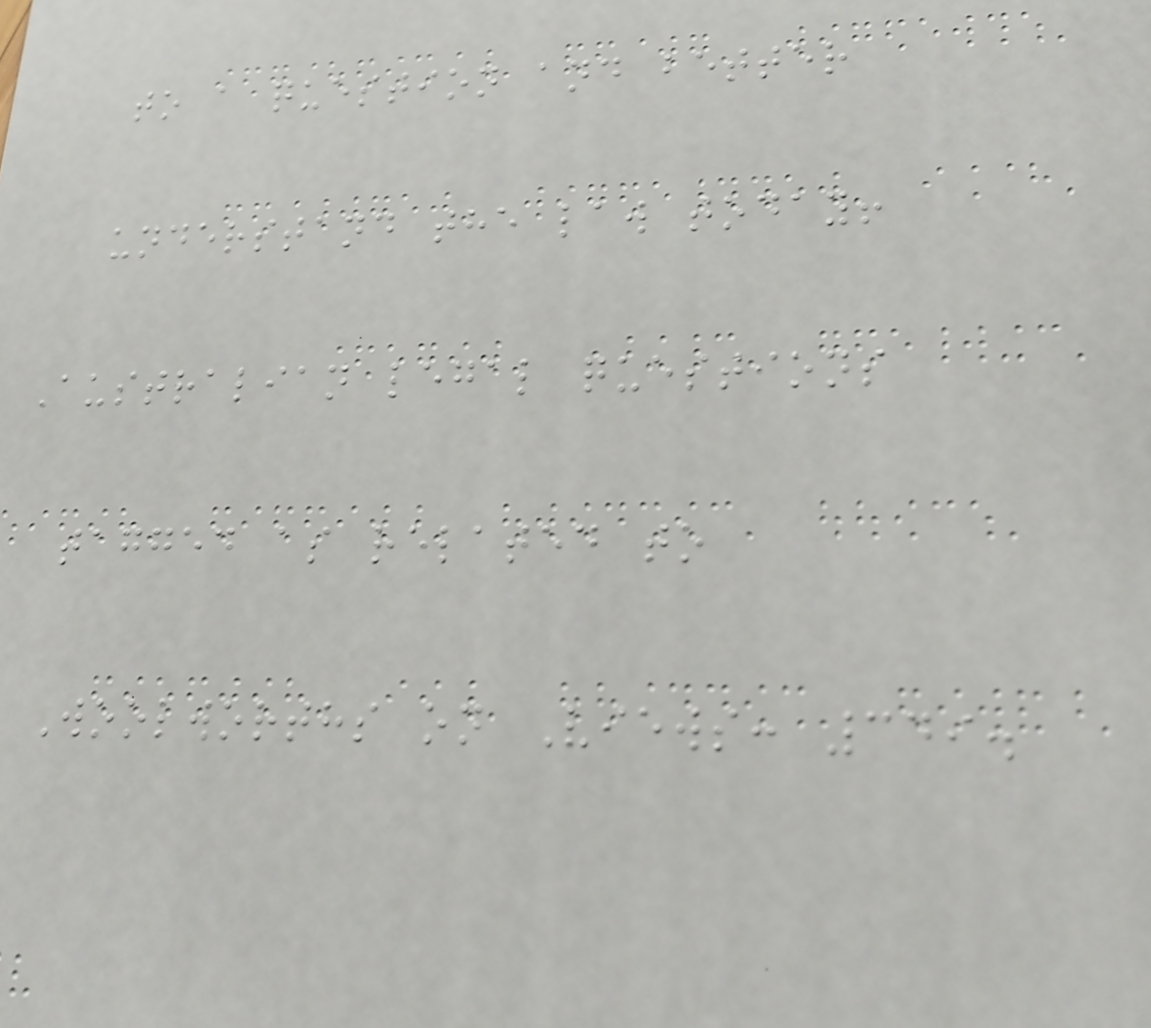to a question and better
understand the law today!
Australian legal questions
tagged as related to
Woolworths on Views: 349.
